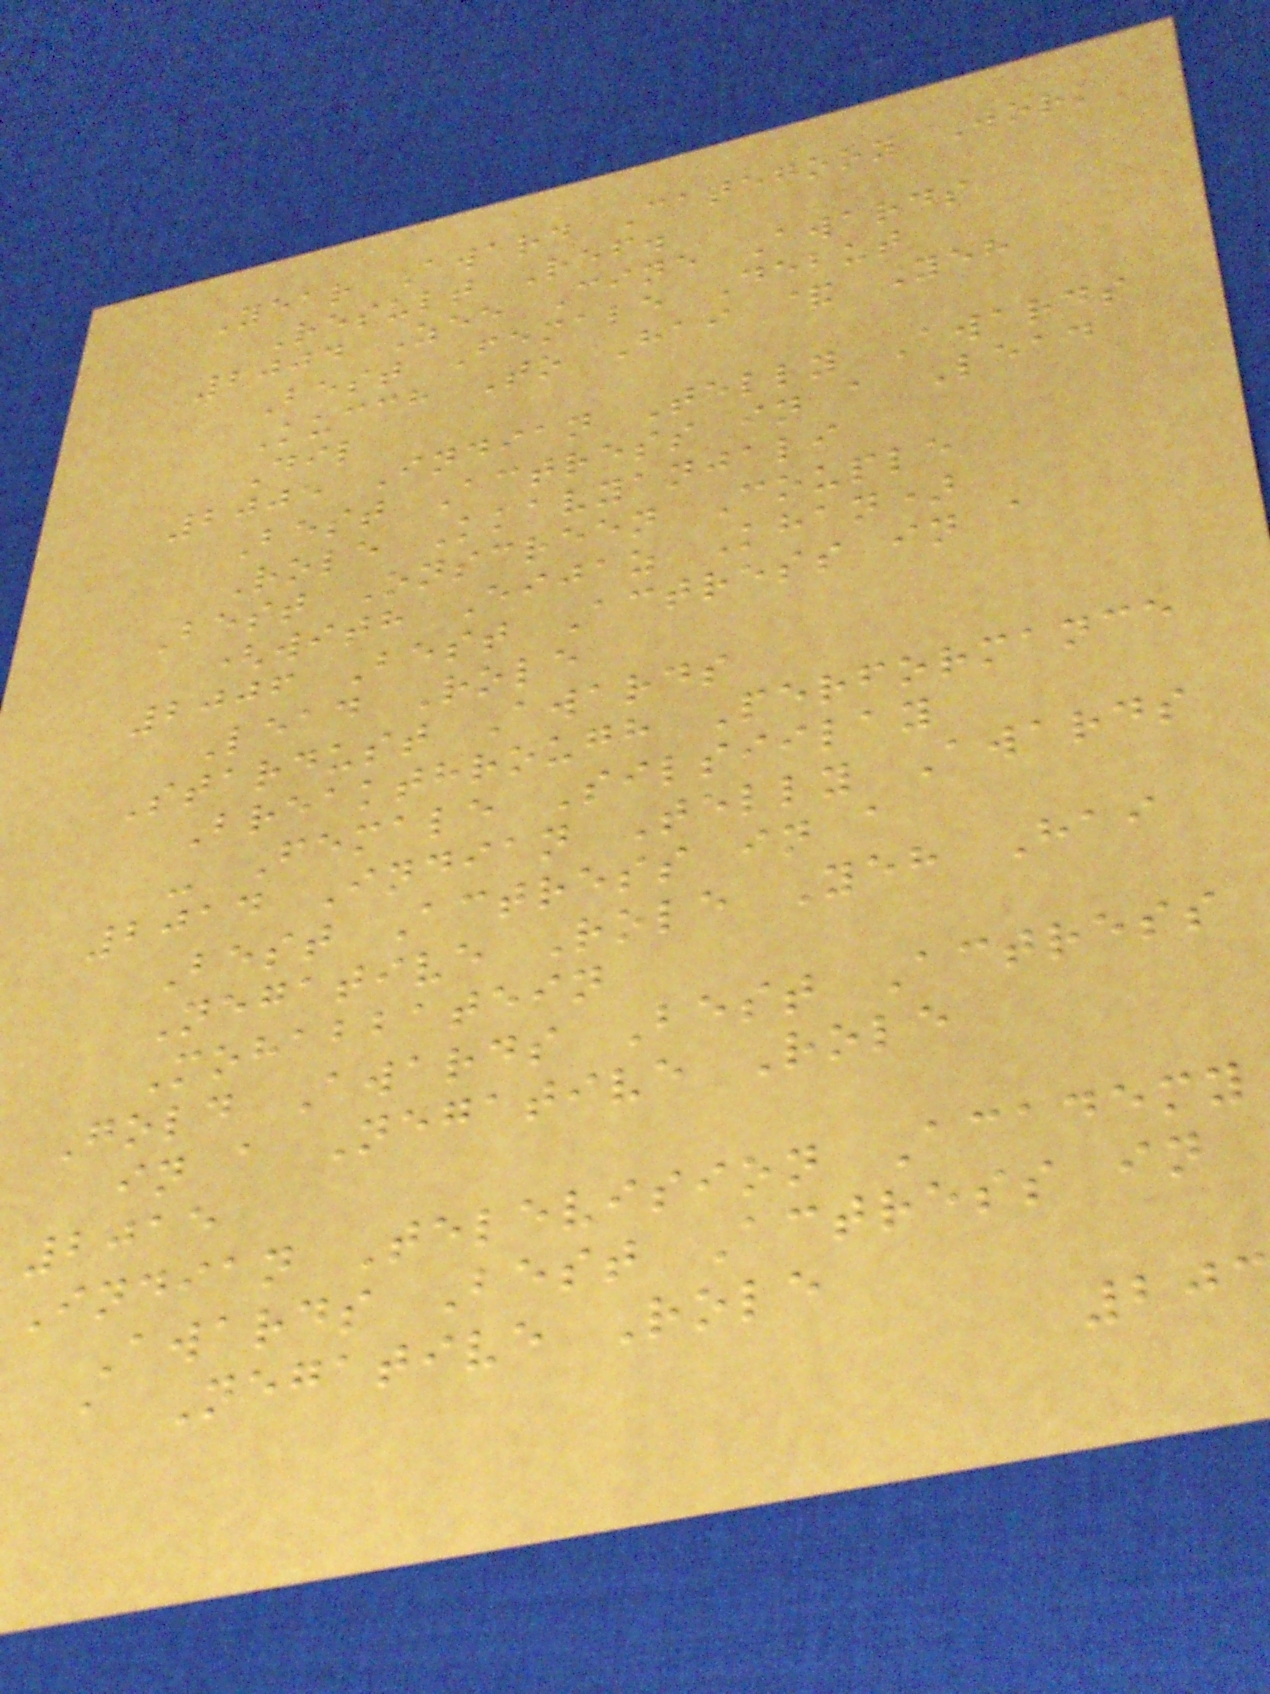Year Award Category Work
Result Ref.
2004 Zee Cine Awards
Best Female Debut
Kucch To Hai & Yeh
Dil
2005 Indian Telly Awards
Best Actress in a Lead
Role Kkavyanjali
Best Onscreen Couple
(with Eijaz Khan)
2006 Best Actress in a
Lead Role
Stardust Awards
Breakthrough Performance
- Female Silsiilay
2014 Indian Telly Awards
Best Actress in a
Negative Role Yeh Hai
Mohabbatein
Gold Awards Best Actress
in a Negative Role
2015
Indian Television Academy
Awards Best Actress in
a Negative Role
